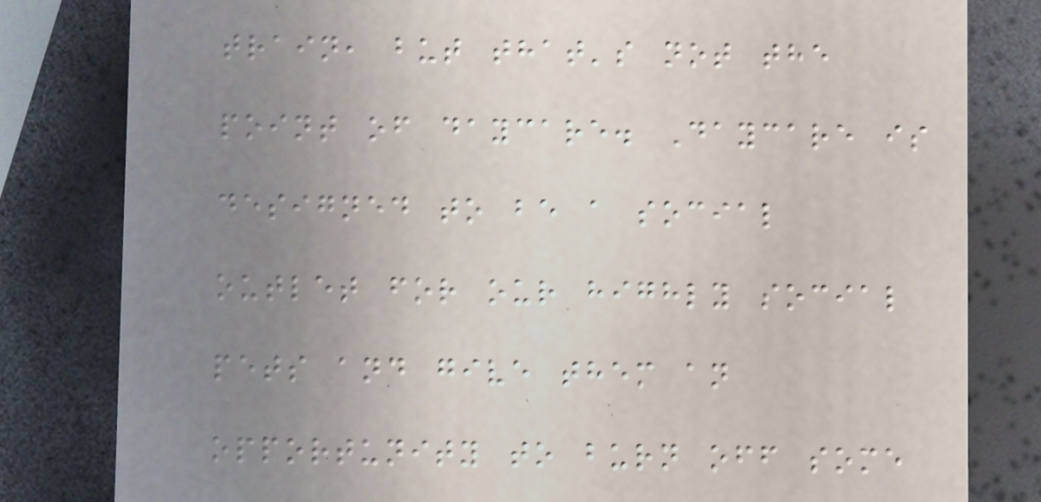train, but that's not the
point of daycare. Daycare is
designed to be a social
outlet for our highly social
pets and give them an
opportunity to burn off some
